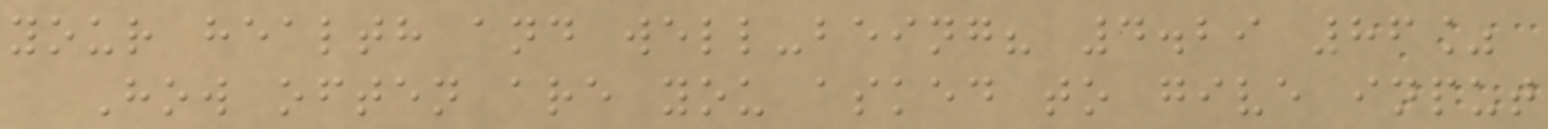your health and well-being? 4.29 86%
How often are you asked to give input
